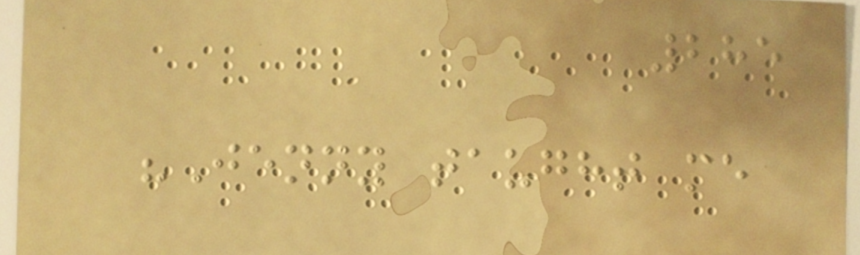285
"Jenny taught me
